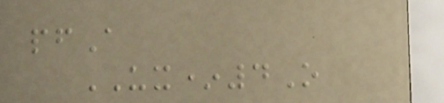pfA
UX*4O
